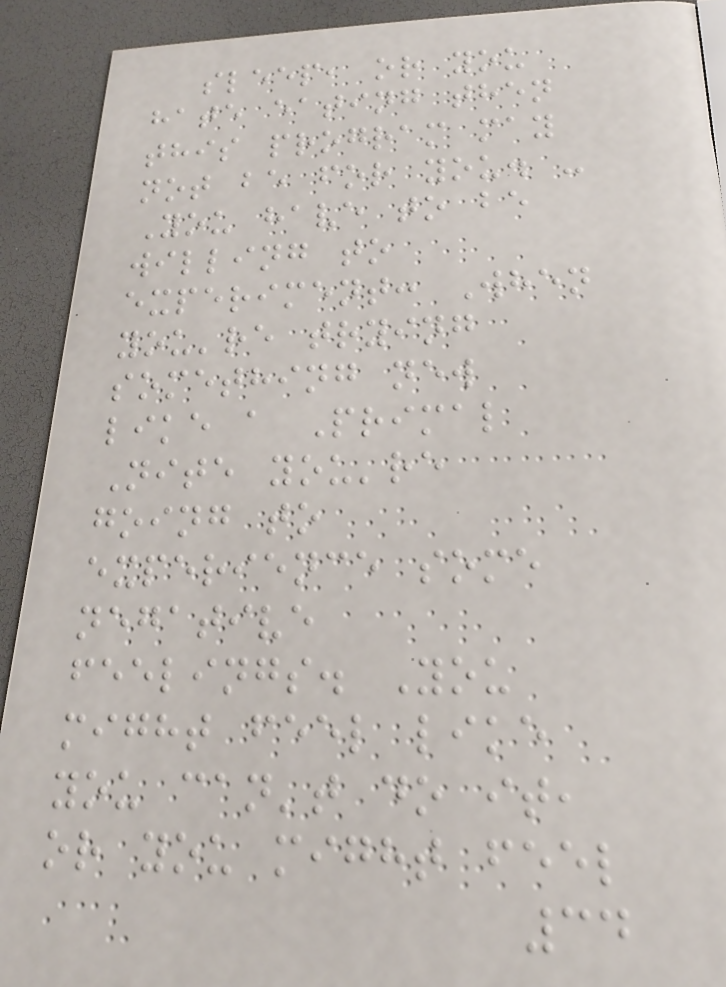sleep, or you
hate eating then
this program may
not be for you. -
You have to be
willing to
experiment: When
you're trying
something new
like a Primal
Nite you're
going to
experience some
negative
feelings. You
might feel like
you can't do it,
or you might feel
34
